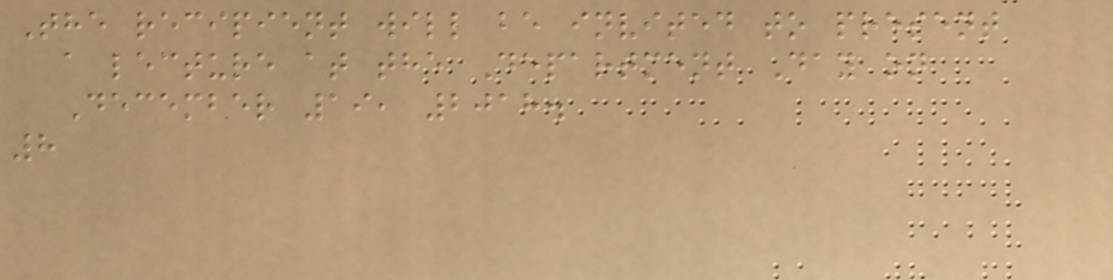The recipient will be invited to present
a lecture at the Department Day on
December 19, 2018.
8
